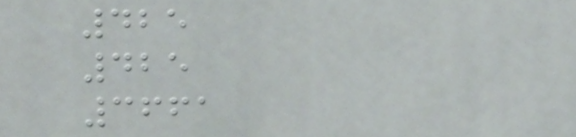425
425
3661
